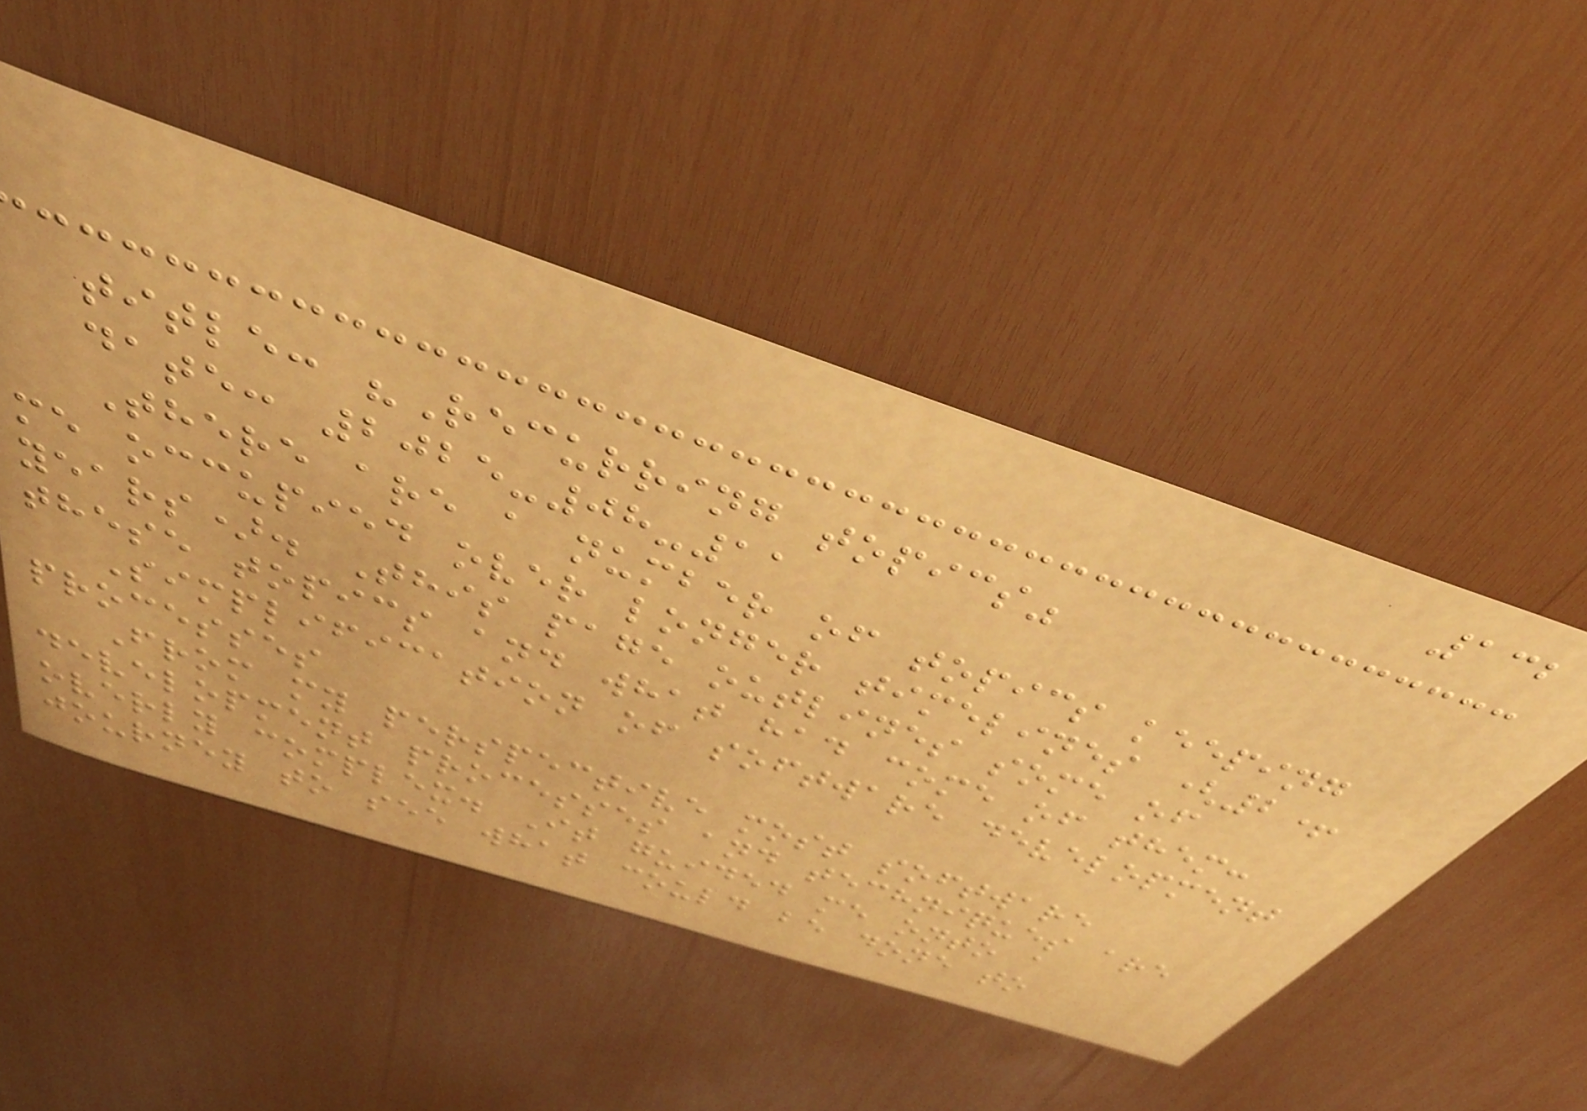132
title: "Recurring topics"
date: 2025-08-11
There are a number of topics keeping
me occupied over longer timelines (2+
years). This page outlines some of
these topics and what had come of them:
Simplification of software development
processes
From my perspective most software
development processes and techniques are
overly complex. It guided me onto a
journey to see what could be done to
